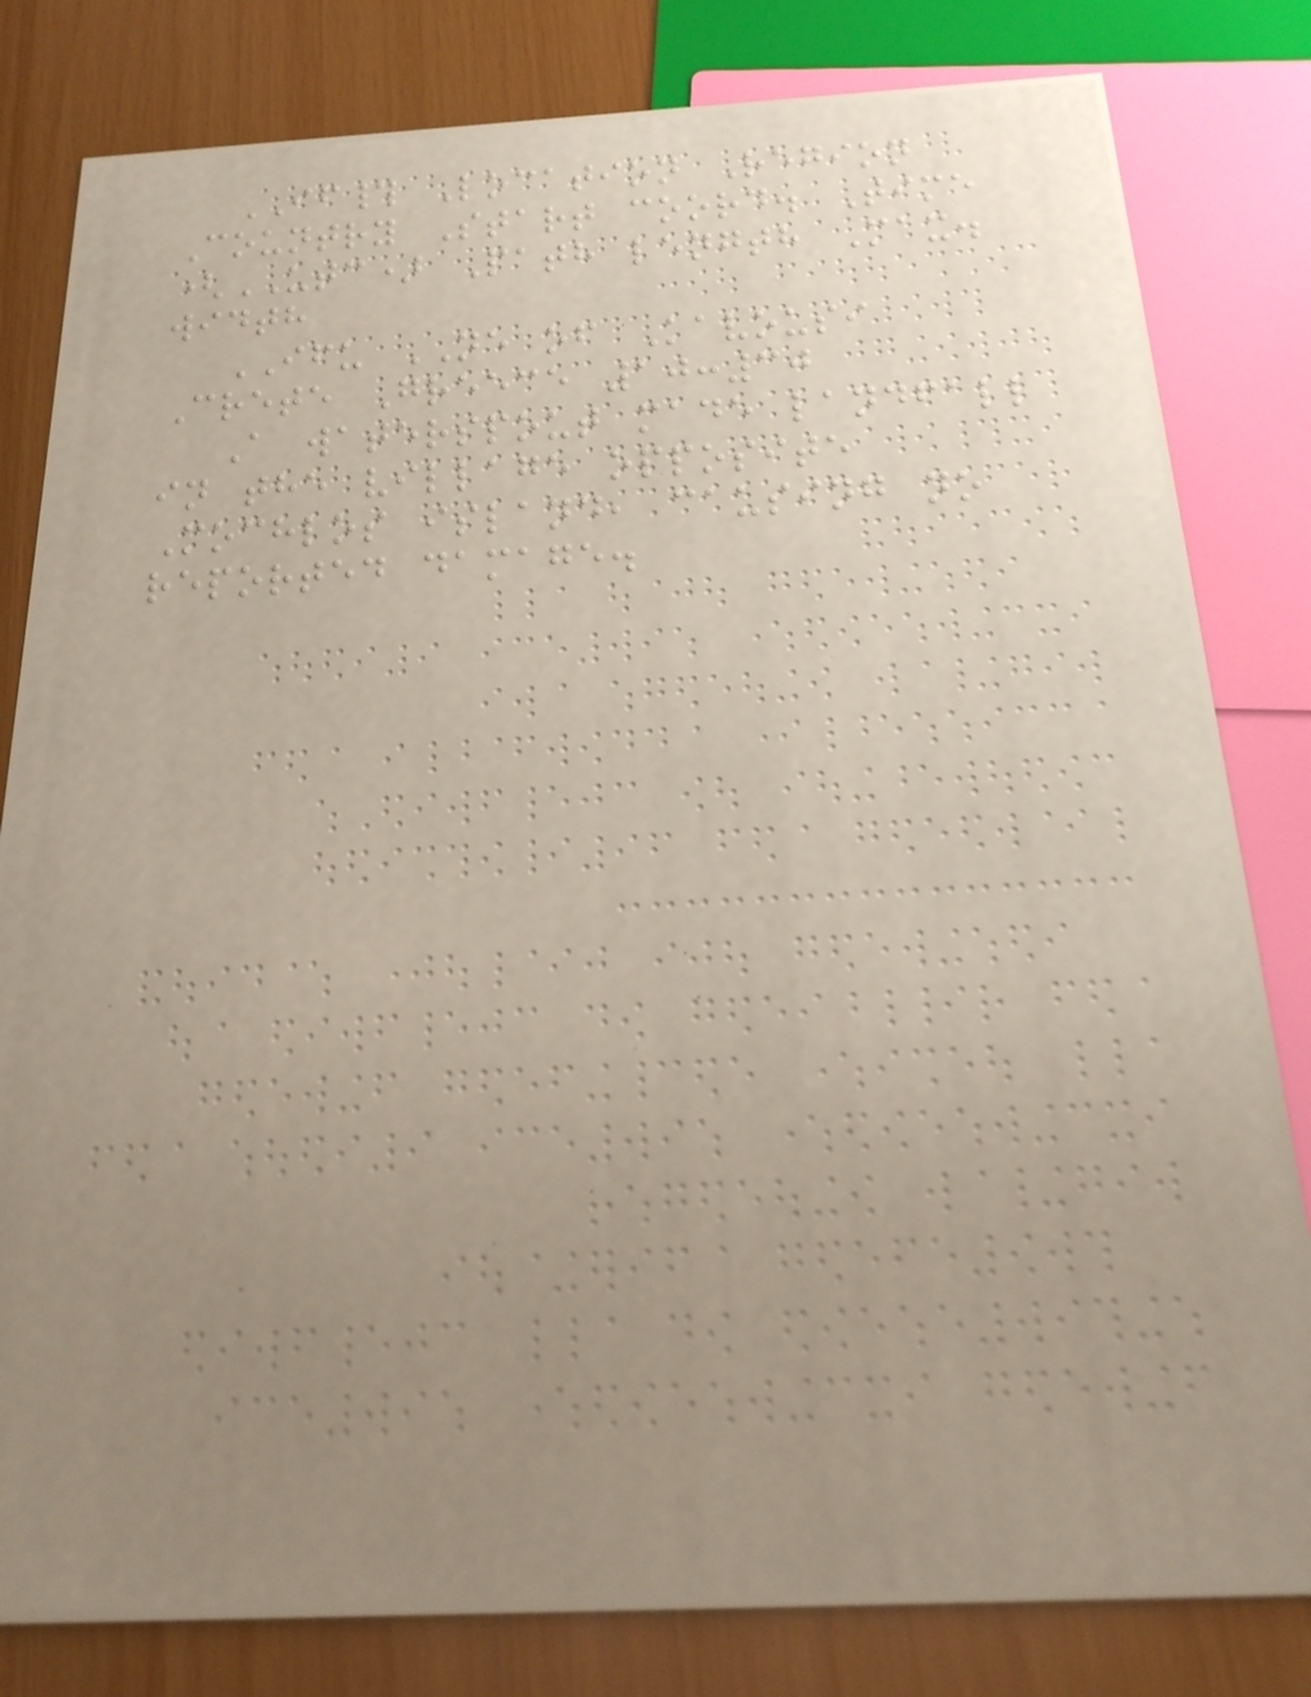IF# Location Region
Country Start coord. Time
(UTC) Path length Max.
width
IFU NE of Kavousi
Crete Greece 10:30
A waterspout made landfall
in the village opposite
Mochlos island, causing no
reported damage.
